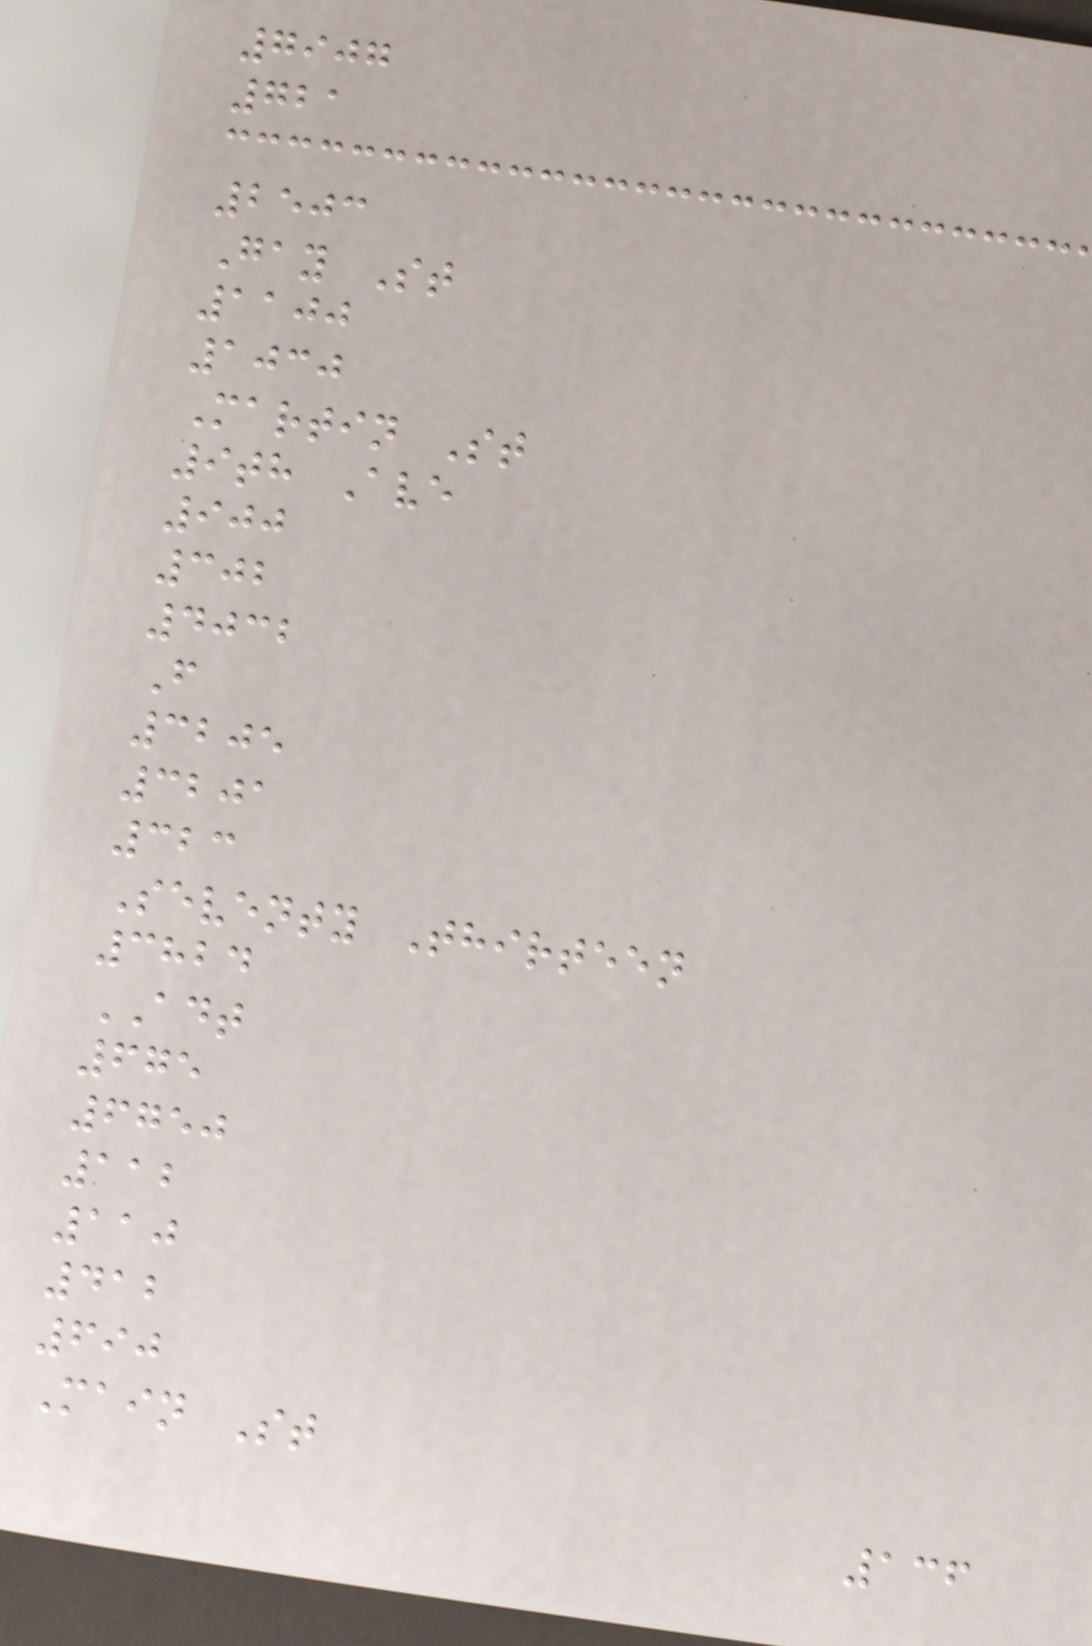7907
721
2503
Gay St
1100
1030
Martin St
9th Ave
900
302
4032
F
3205
3201
323
Seventy Thirteen
3824
ADT
675
6750
112
110
412
690
Main St
136
